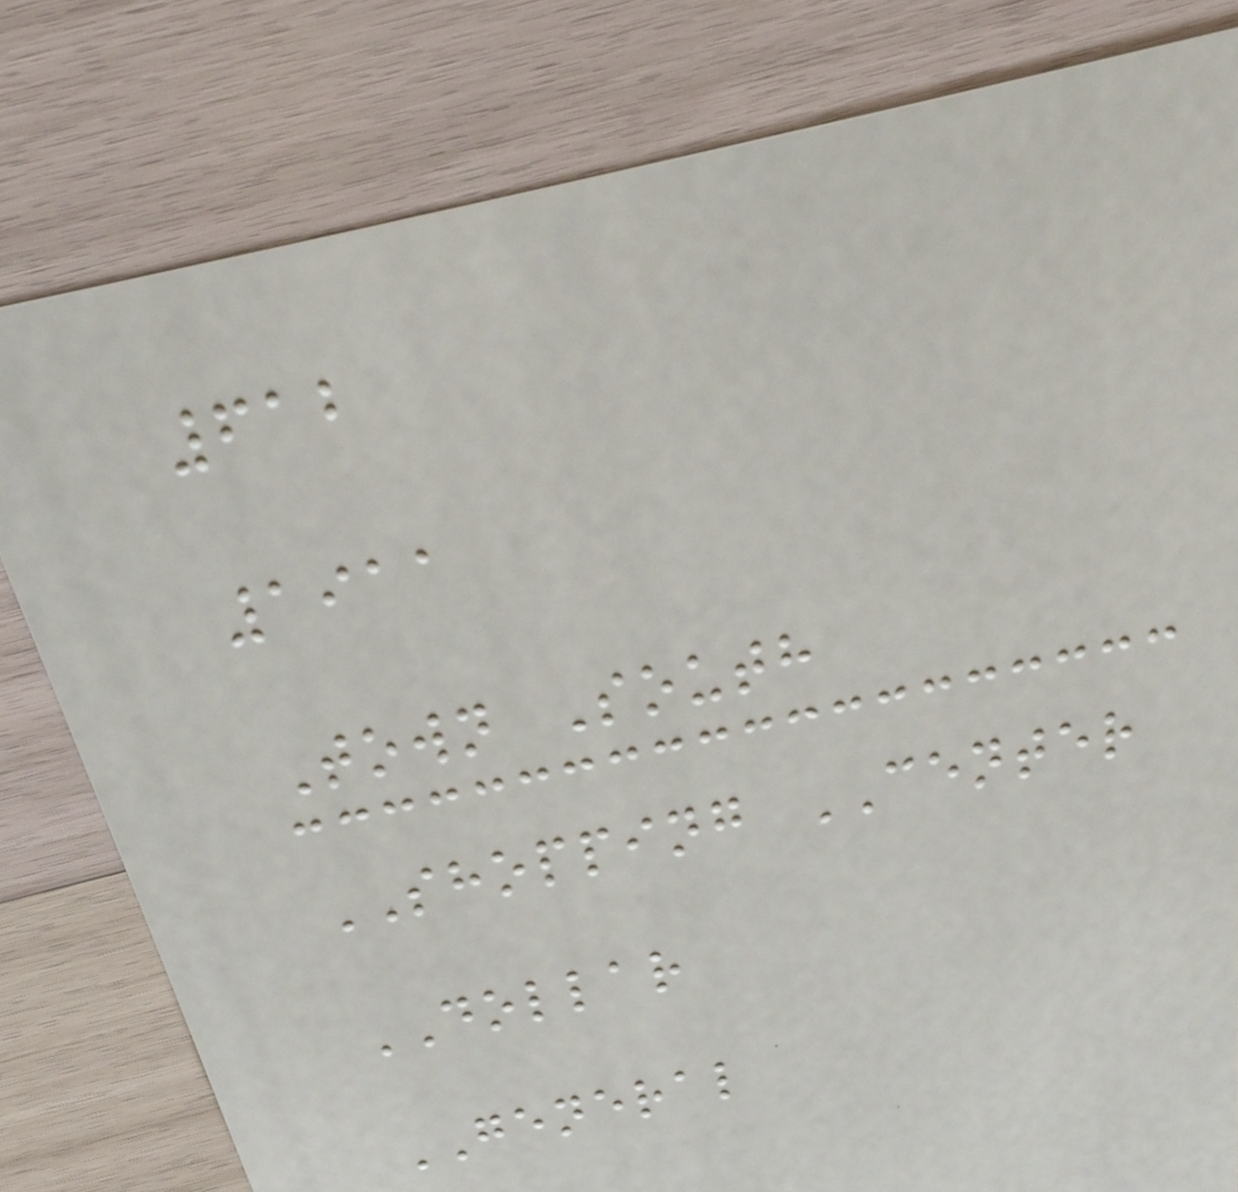612
1911
Town South
SHOPPING CENTER
DOLLAR
GENERAL
